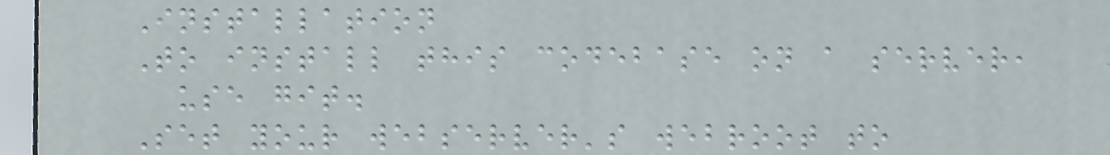Installation
To install this codebase on a server,
use git.
Set your webserver's webroot to
